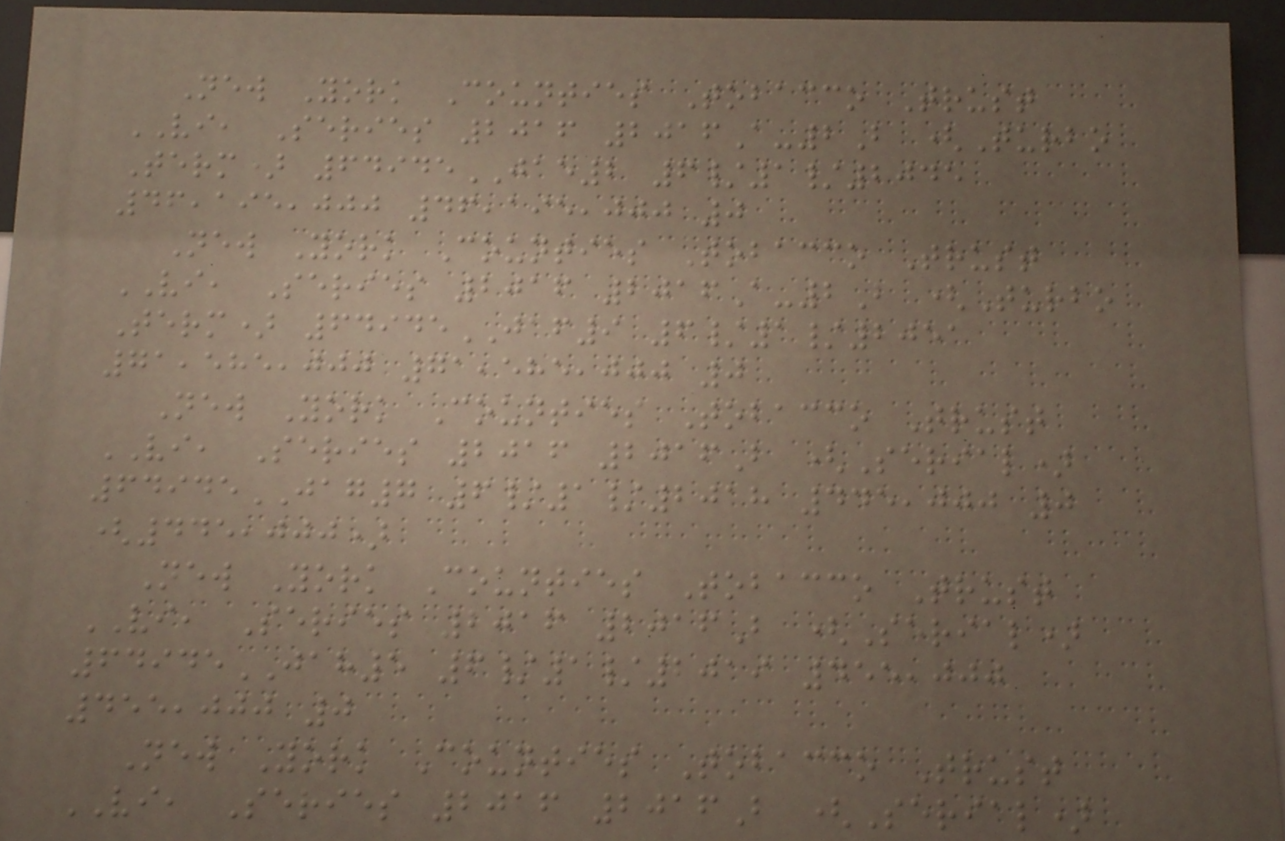New York Counties Tobacco Trust
VI, Series 2016 2016A-2B (Turbo
Term) 64945JAE2 6/1/2045
46,195,000 46,195,000 0
New York Counties Tobacco Trust
VI, Series 2016 2016A-2B (Turbo
Term) 64945JAF9 6/1/2051
71,585,000 71,585,000 0
New York Counties Tobacco Trust
VI, Series 2016 2016B (Serial)
64945JAG7 6/1/2018 445,000 0
(445,000)
New York Counties Tobacco Trust
VI, Series 2016 2016B (Serial)
64945JAH5 6/1/2019 455,000
455,000 0
New York Counties Tobacco Trust
VI, Series 2016 2016B (Serial)
